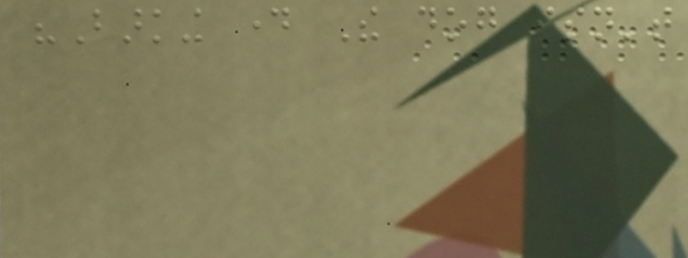"Barking day The dog isn't
